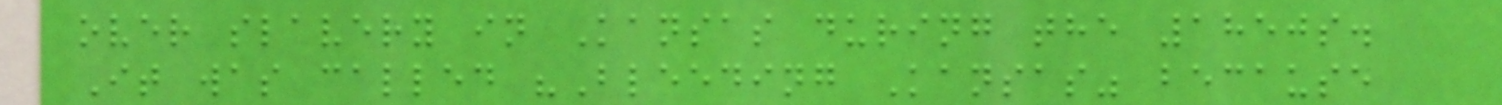over slavery in Kansas during the 1850s.
It was called "Bleeding Kansas" because
